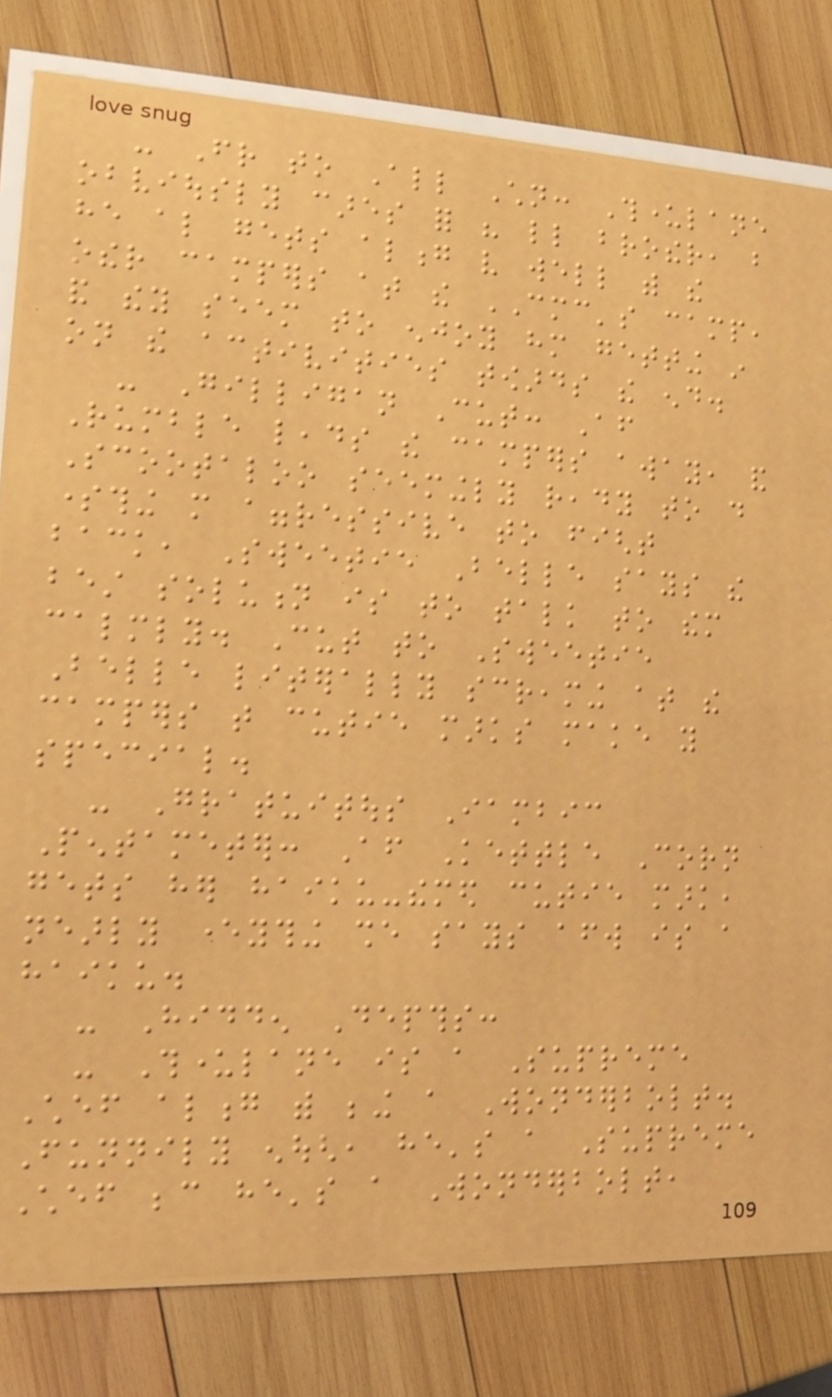- Friend to All Children: Thunderlane
obviously cares for his little brother, but
he also gets along very well with the
other campers at the CMC's camp,
and they seem to enjoy him getting in
on the activities towards the end.
- Gilligan Cut: After
Rumble leads the campers away, and
Scootaloo seemingly ready to do
something more aggressive to fight
back, Sweetie Belle says the
best solution is to talk to them
calmly. Cut to Sweetie
Belle literally screaming at the
campers that cutie marks make you
special.
- Gratuitous Iambic
Pentameter: After Kettle Corn
gets her haiku-themed cutie mark,
nearly everything she says afterward is a
haiku.
- Hidden Depths:
- Thunderlane is a Supreme
Chef along with being a Wonderbolt.
Funnily enough, he's a Supreme
Chef because he's a Wonderbolt,
